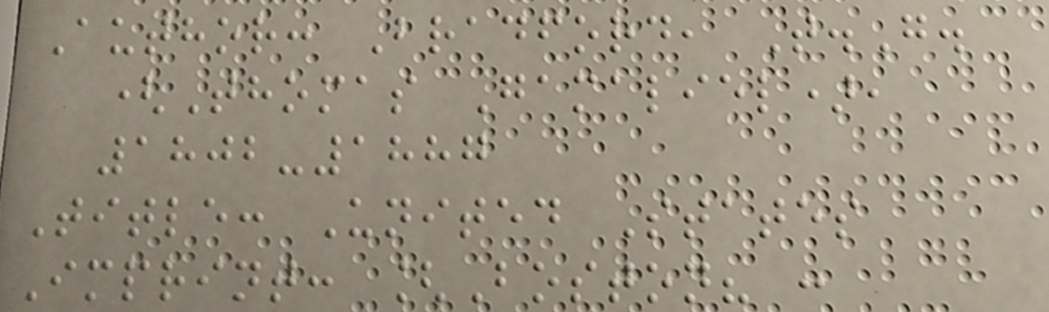Author: Bradford, T.G.
(Thomas Gamaliel),
1802-1887
Title: United States
Imprint: [Boston? :
